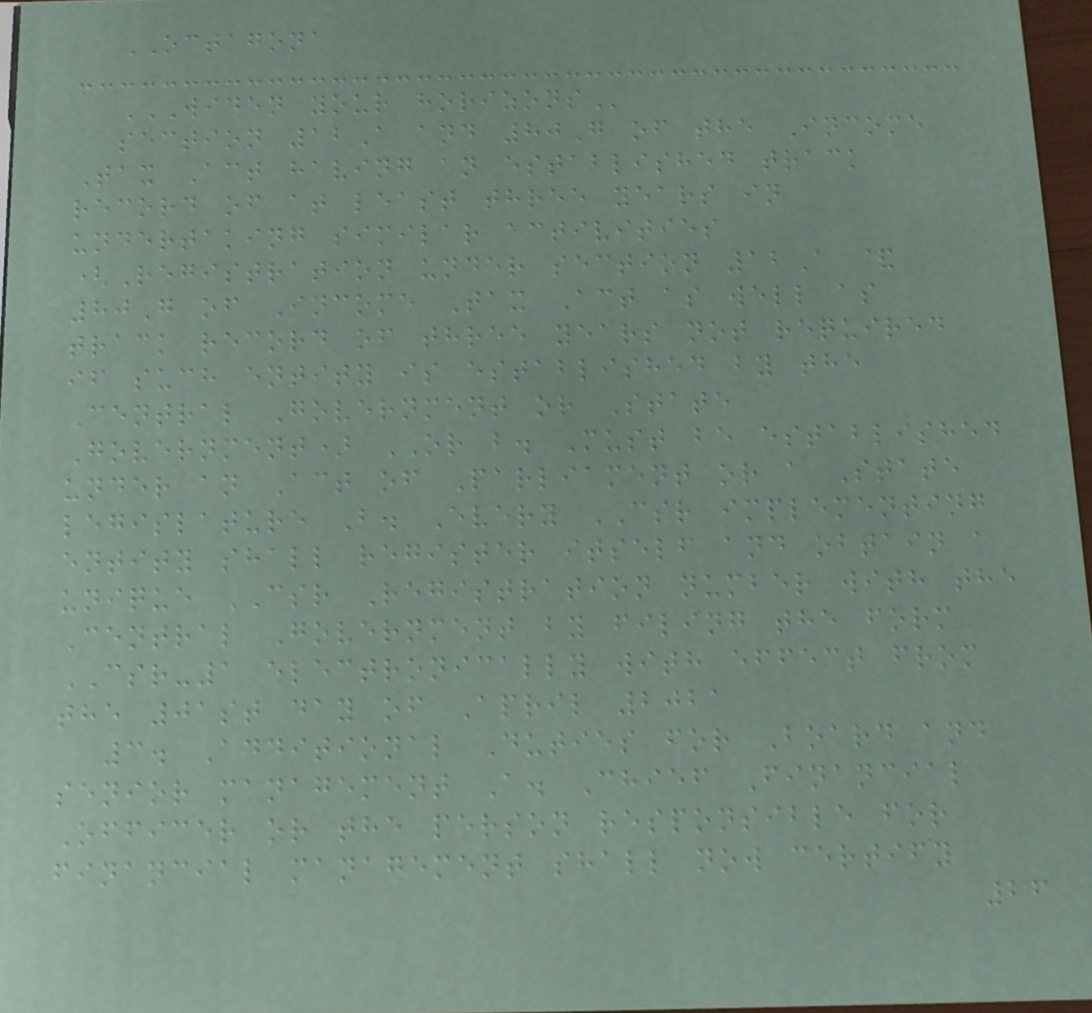OCTAGONA
WIDEN YOUR HORIZONS
section 12A and 80G of the Income
Tax Act having an established track
record of at least three years in
undertaking similar activities
(Registration under section 12A &
80G of Income Tax Act as well as
track record of three years not required
if such entity is established by the
Central Government or State
Government) OR b. Must be established
under an Act of Parliament or a State
legislature B. Every CSR implementing
entity shall register itself and obtain a
unique CSR Registration number with the
Central Government by filing the form
CSR-1 electronically with effect from
the 01st day of April 2021
3. Additional Duties for Board and
senior management A. Chief Financial
Officer or the person responsible for
financial management shall now certify
26
